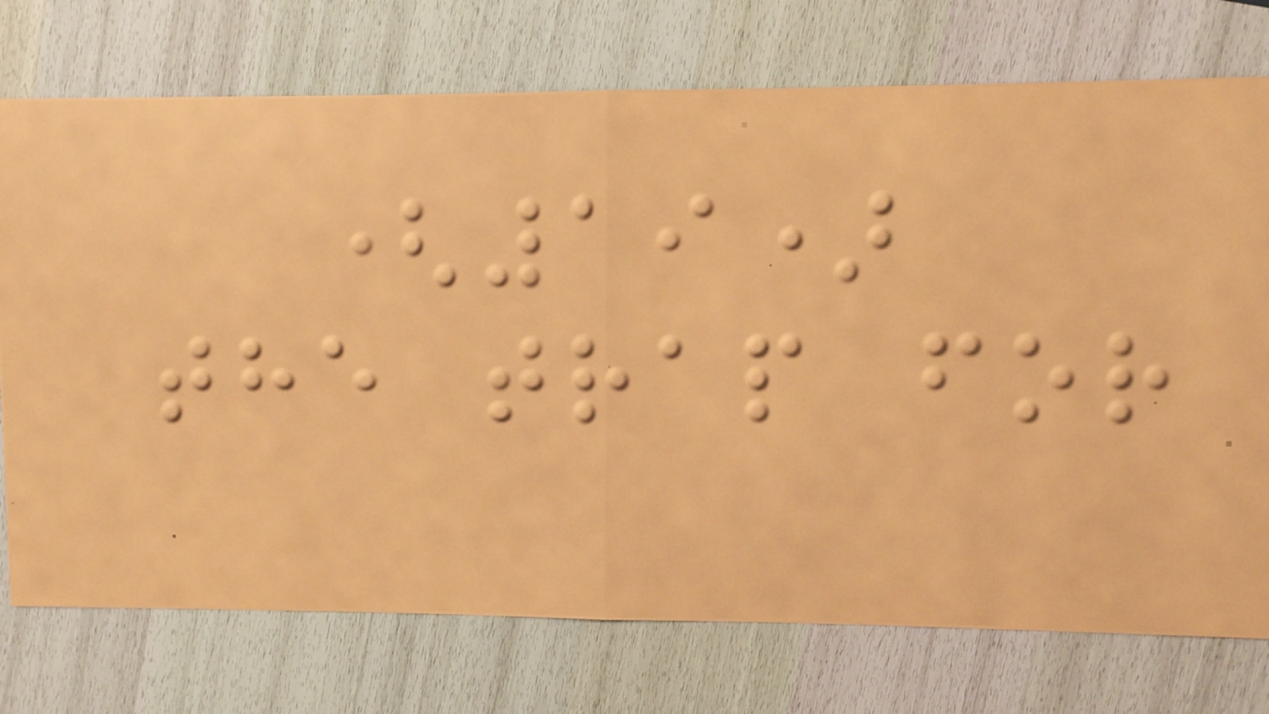(19)
the trap for
